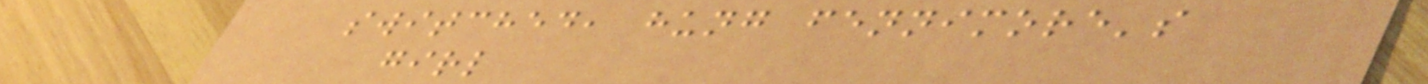switched, hung fennimore's
girl
